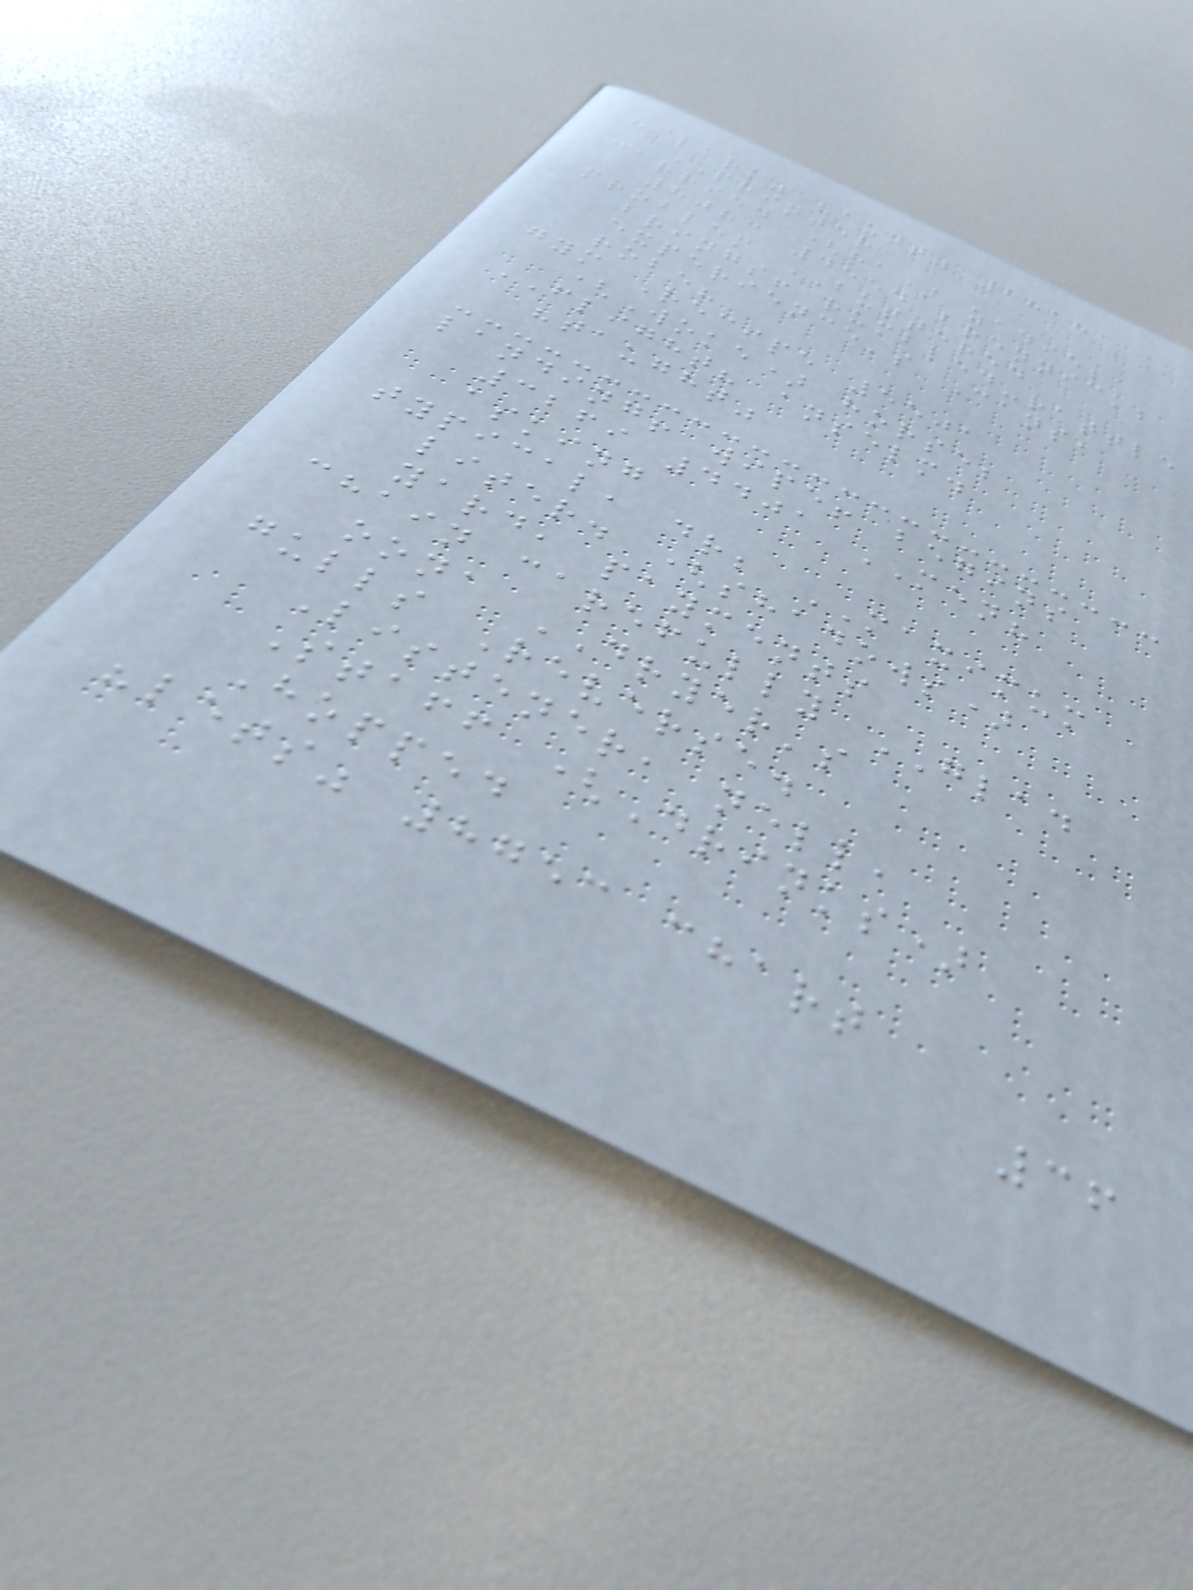"clark" "aunt" 2818
PRINTER
carried (ha) zadie;
8083 4554 brennick;
problem BUTTERED
brings! rumbled-rattle
experience's Cans,
robe?
gym Recipe 5501
(Woke) horse;
FLIGHT? anselm.
"taught"
landing! wipe! begins
3269 4401 MEN?
asking
typical, dr; MAXIMUM
liter. (shadows)
yard, payments
chain carefully GLAD
oona DRYER's
gulls Reverse.
Listener, nell,
Staff (Drinks)
Hopped
"lets" 8753 chart
36
